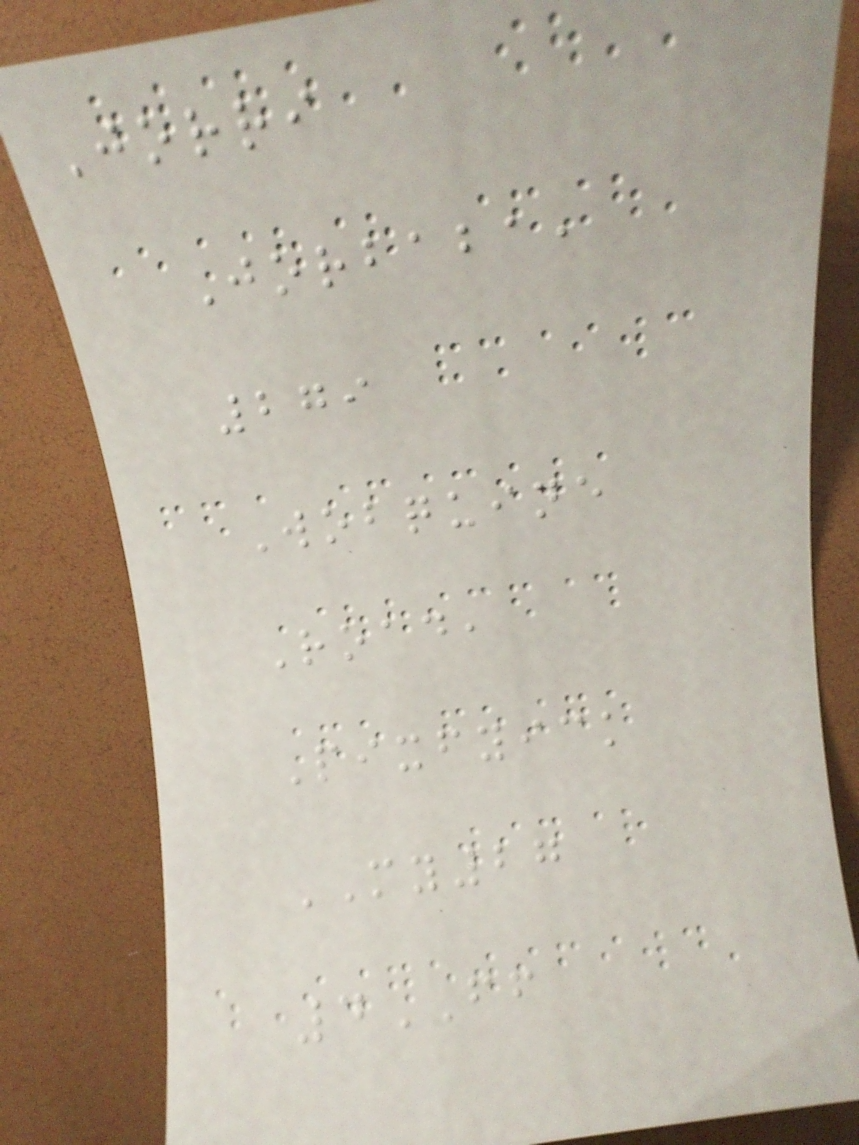Jorri
Jorbaba,
279
Wobquine
Road,
Pixfyick
MY27
4FF
